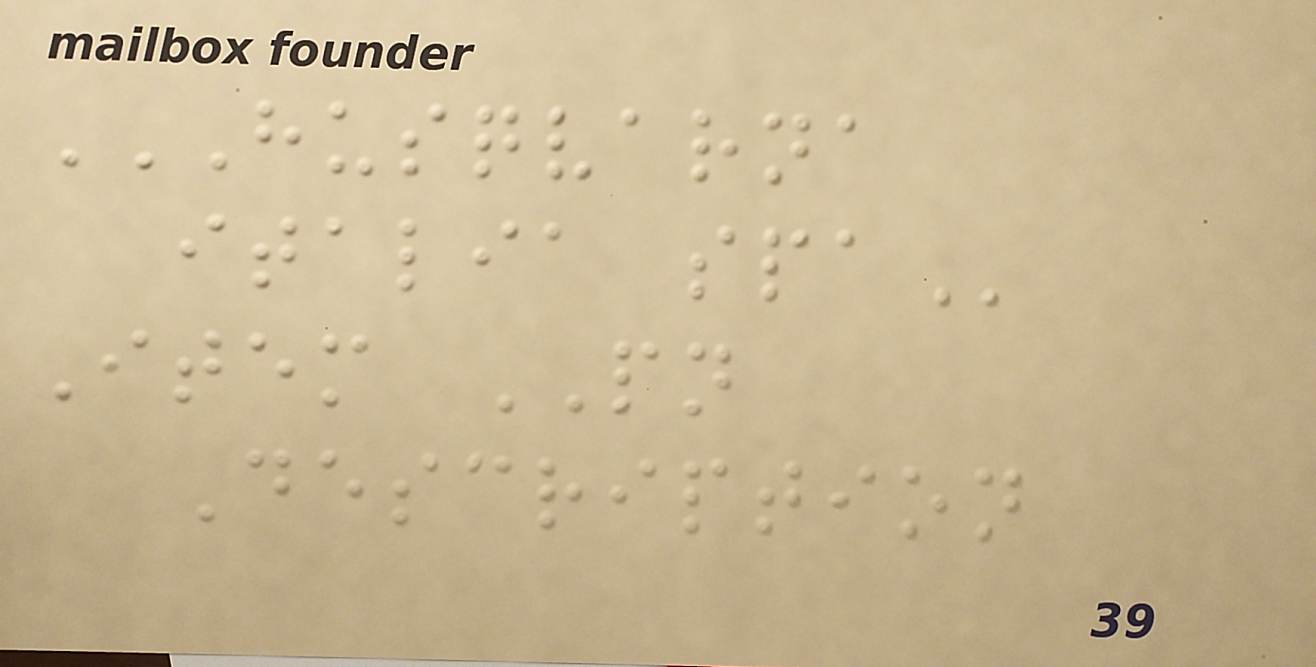HUSQVARNA
ITALIA SPA
Item PN
Description
